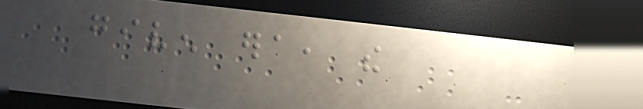given era, the
